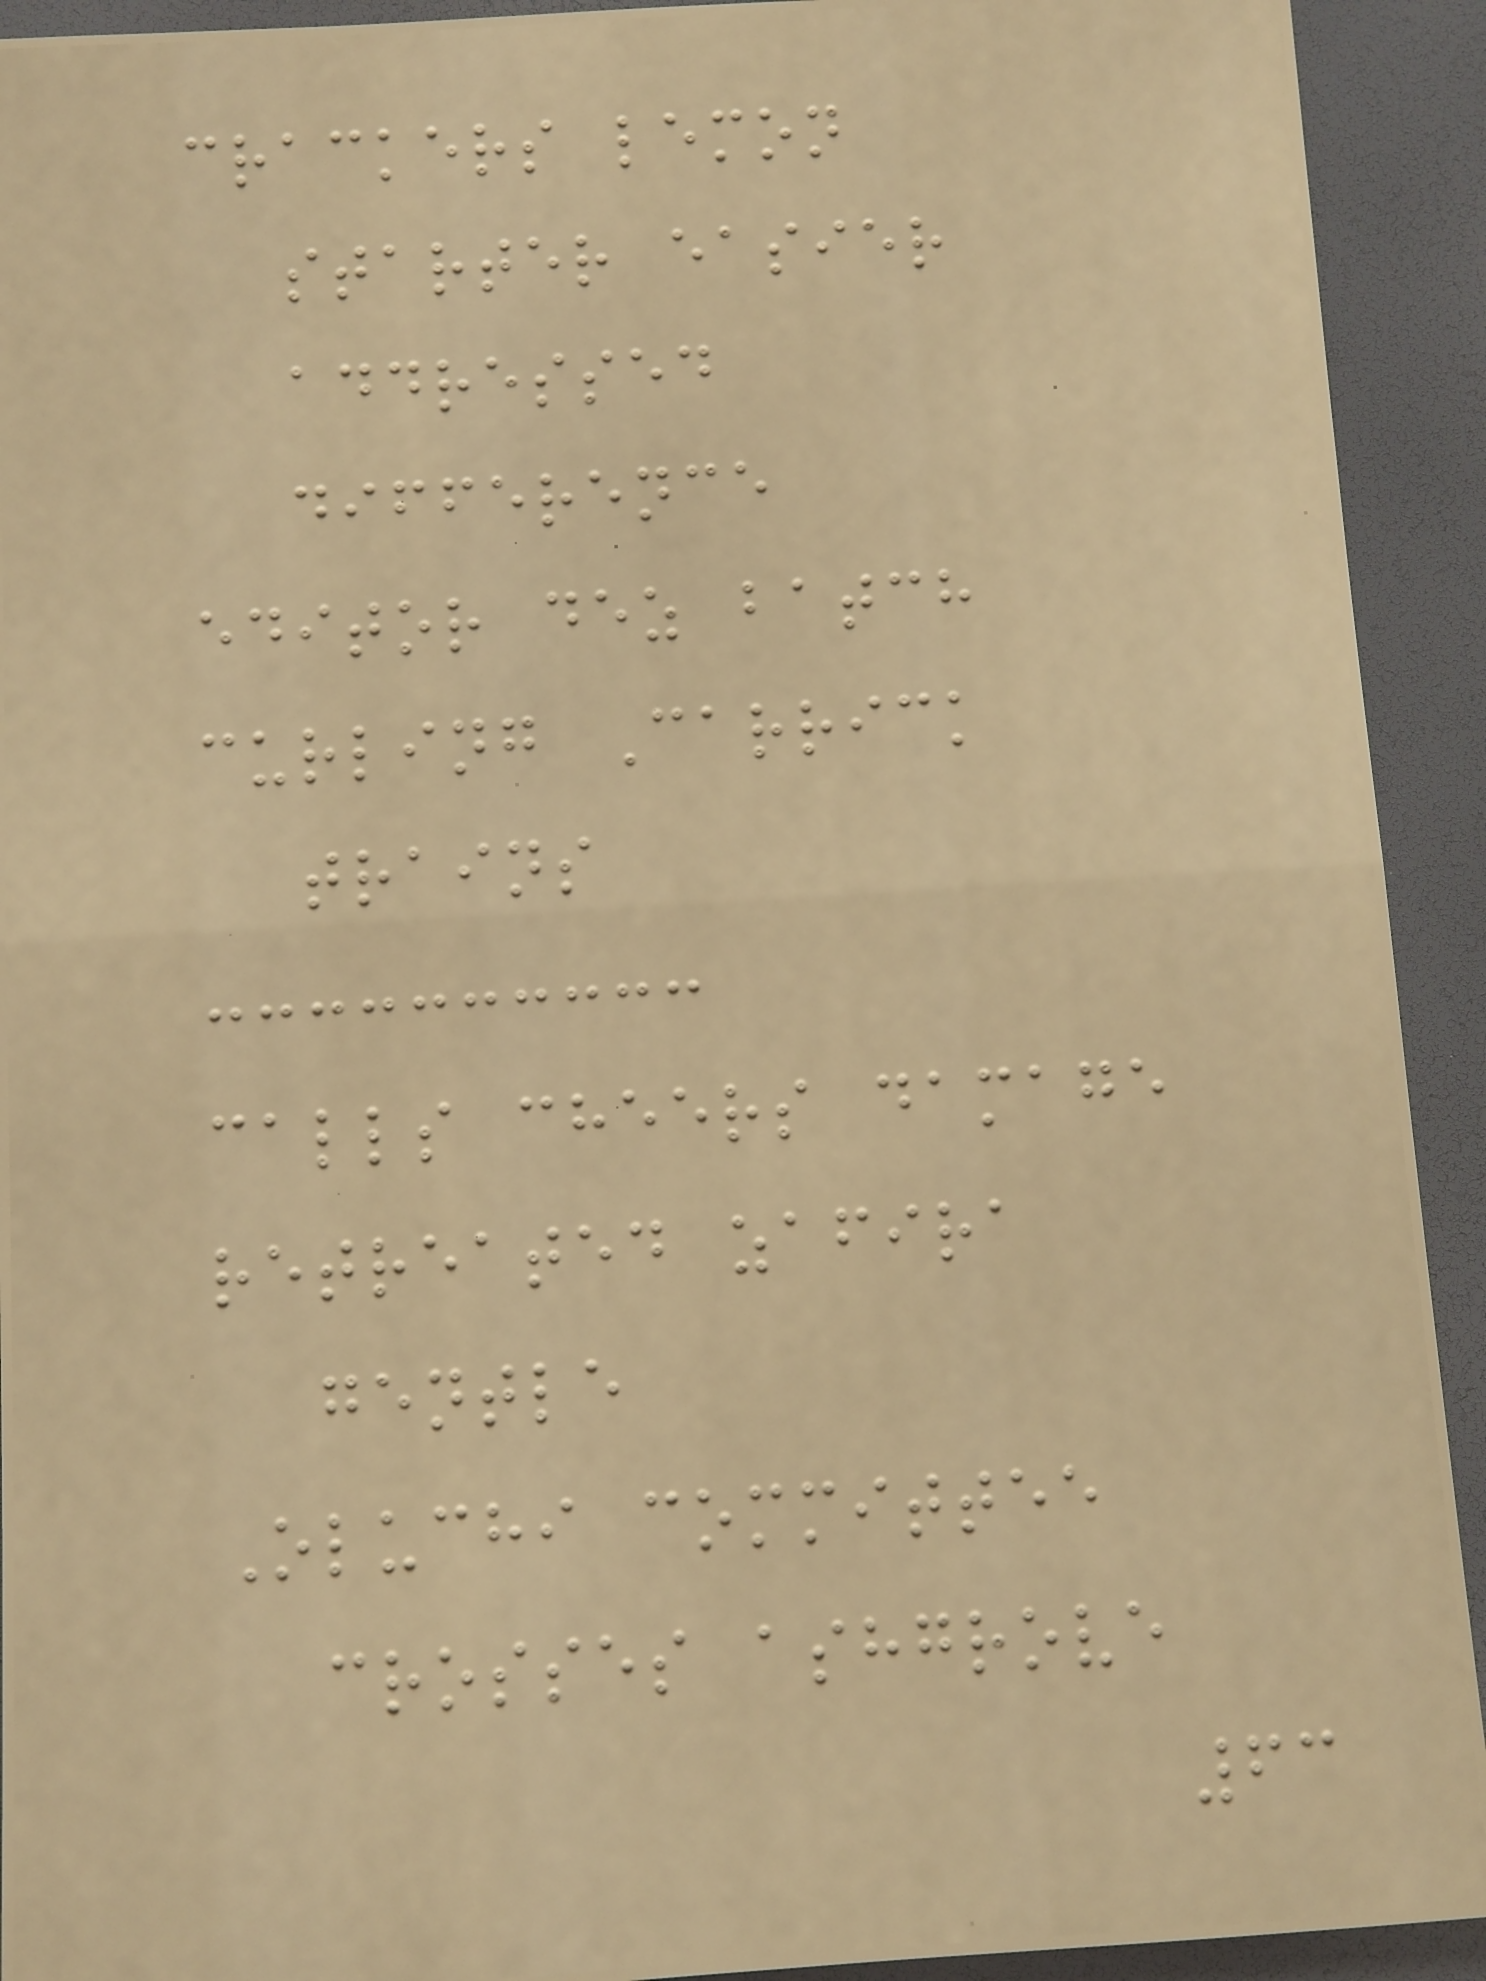crackers lemon
starter easier
addressed
difference
editor dez batch
curling Carrick
trains
calls cheers damage
retreated zafira
gentle
Oluchi committee
crosses ashgrove
63
